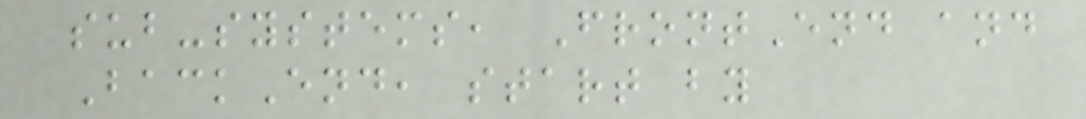sub-systems, FrontEnd and
BackEnd, start by
